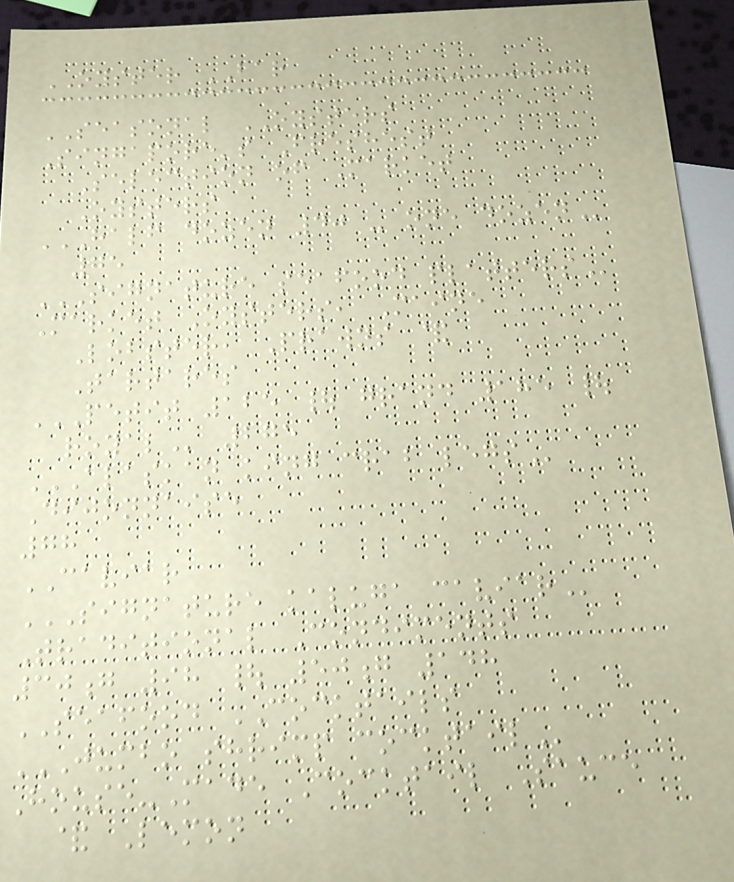OYSTER BAR
SEASONAL OYSTERS
Singapore's Freshest
Selection of Market
Oysters
HALF DOZEN 40 - ONE DOZEN
75
SIGNATURE SEAFOOD PLATTERS
Market Oysters, Maine
Lobster, Prawns &
Tartares
PETIT 125 | GRAND 185 |
ROYAL 275
ALASKAN KING CRAB LEGS
Dijonnaise
78
CAVIAR
SIGNATURE KALUGA CAVIAR
Traditional Condiments
30g 98 | 50g 148
SEAFOOD COCKTAILS
JUMBO SHRIMP COCKTAIL
House-Made Cocktail Sauce
& Lemon
